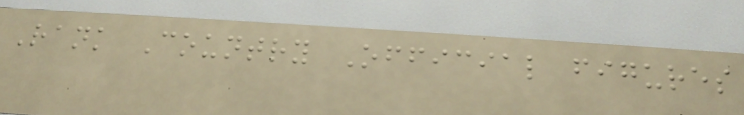Rank Country Official figures
